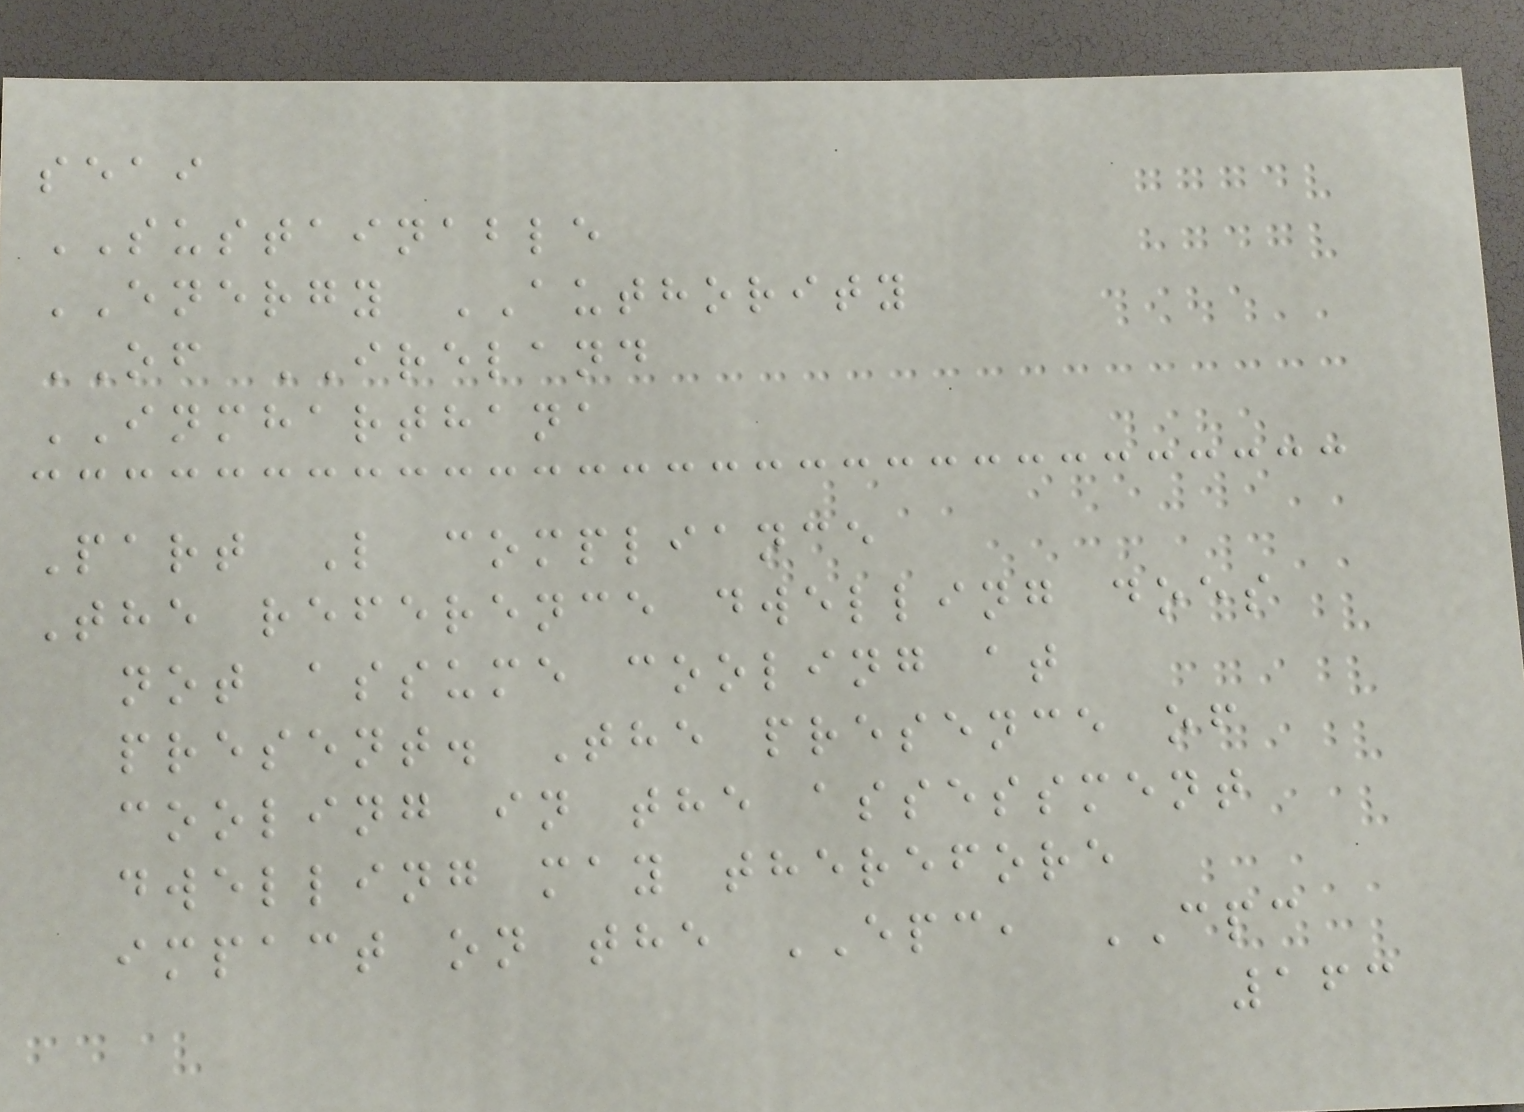seai
SUSTAINABLE
ENERGY AUTHORITY
OF IRELAND
INMHARTHANA
Part L compliance
The reference dwelling does
not assume cooling at
present. The presence of
cooling in the assessment
dwelling may therefore
impact on the EPC, CPC
163
